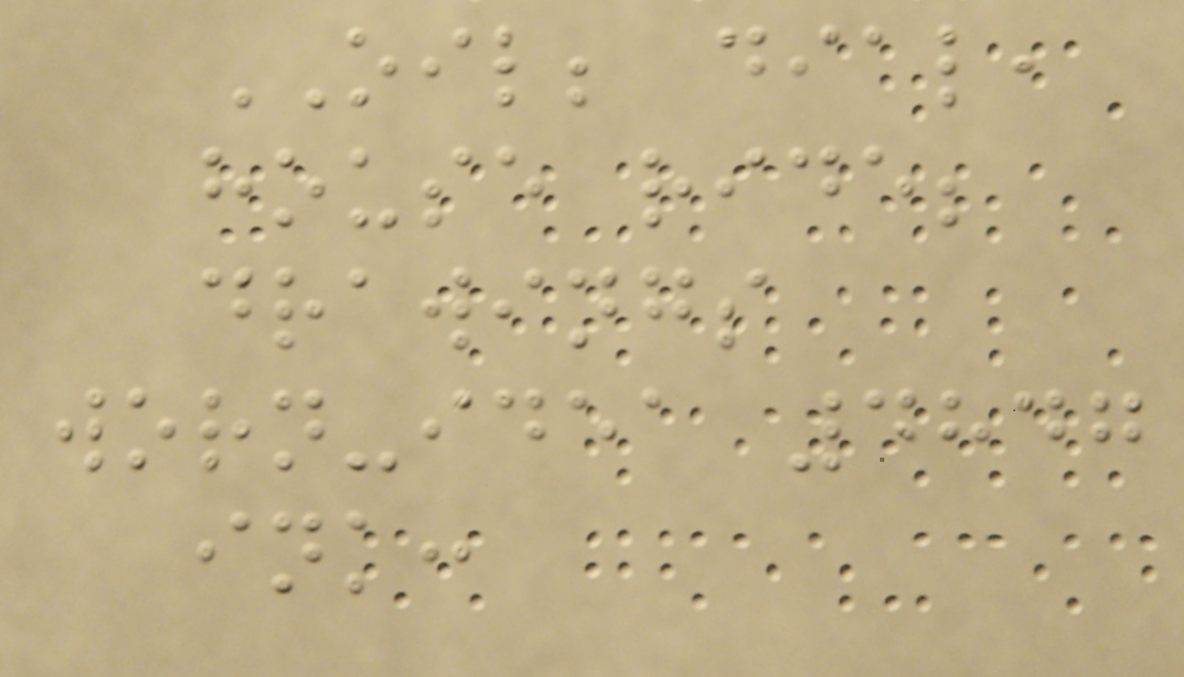OIL; dial,
house ride;
drawings
worn-idea 4847
ink:
